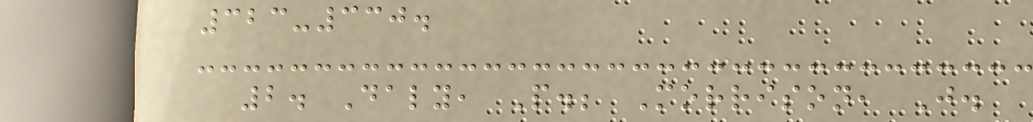323-330.
2. Daly, P.; Morrison, J.
